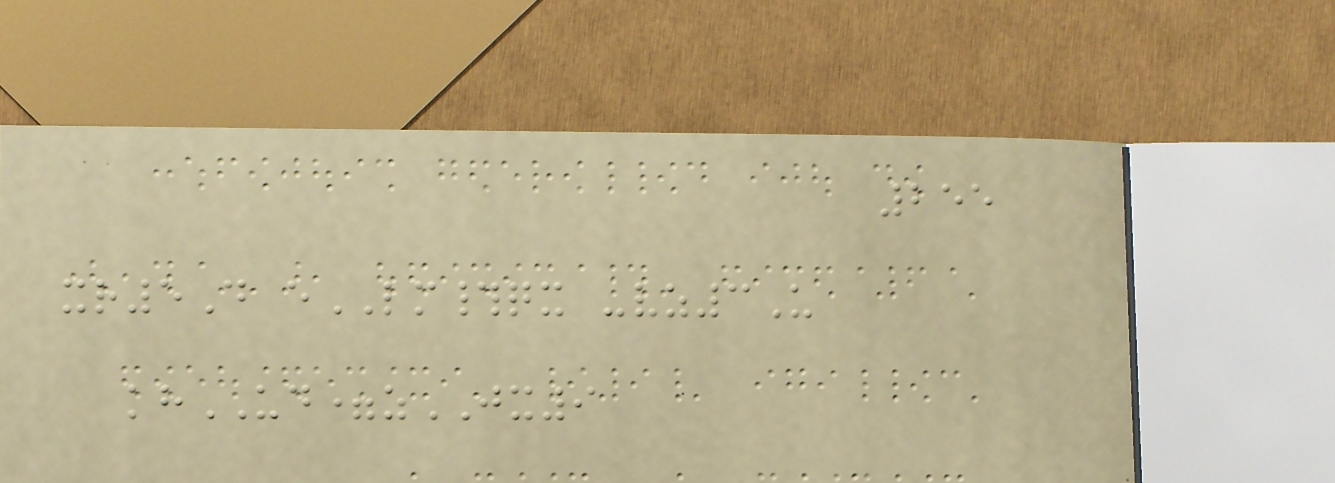255
xr5D eLM#qx -vz3U
khUD=zJX9
